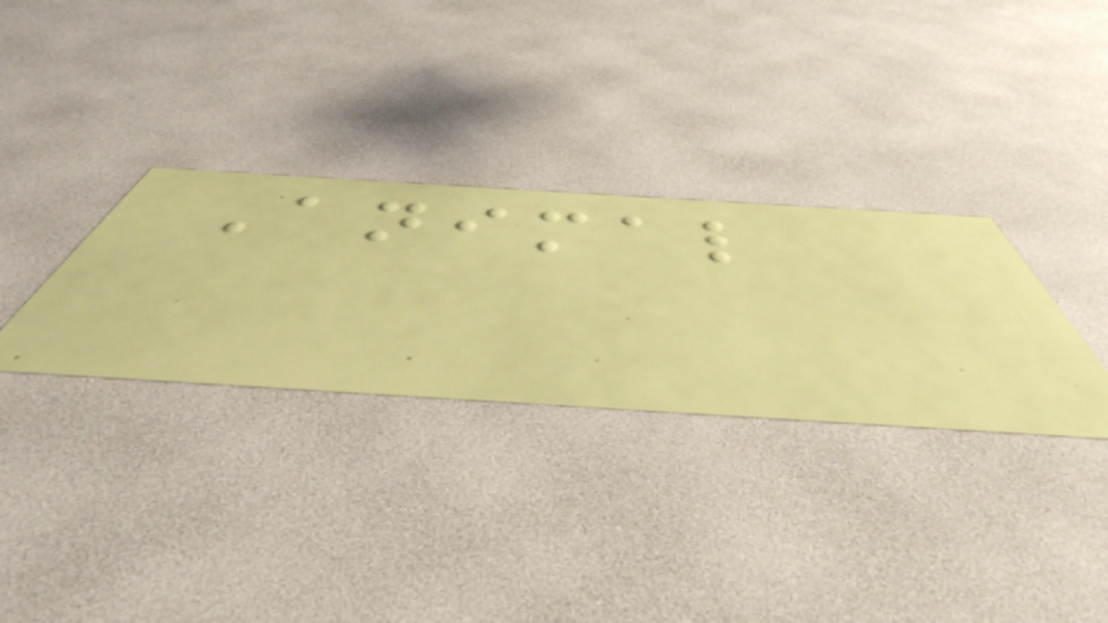Animal
